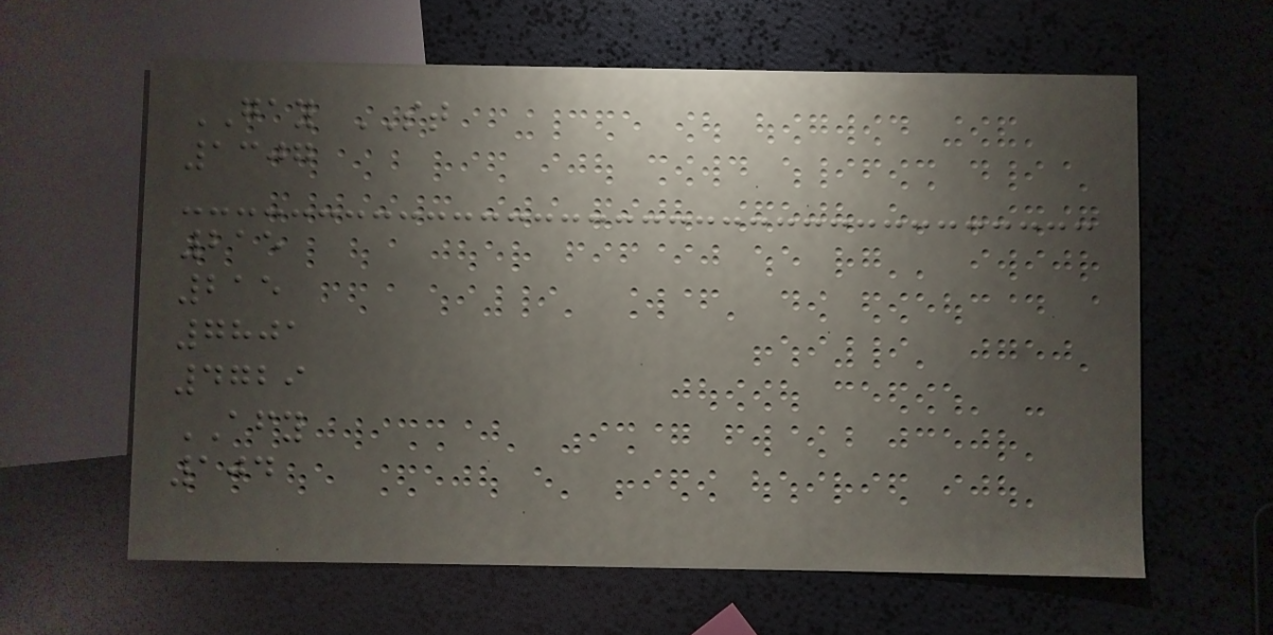GAY ST
1307
215
215
7801
4729
AFY
104
